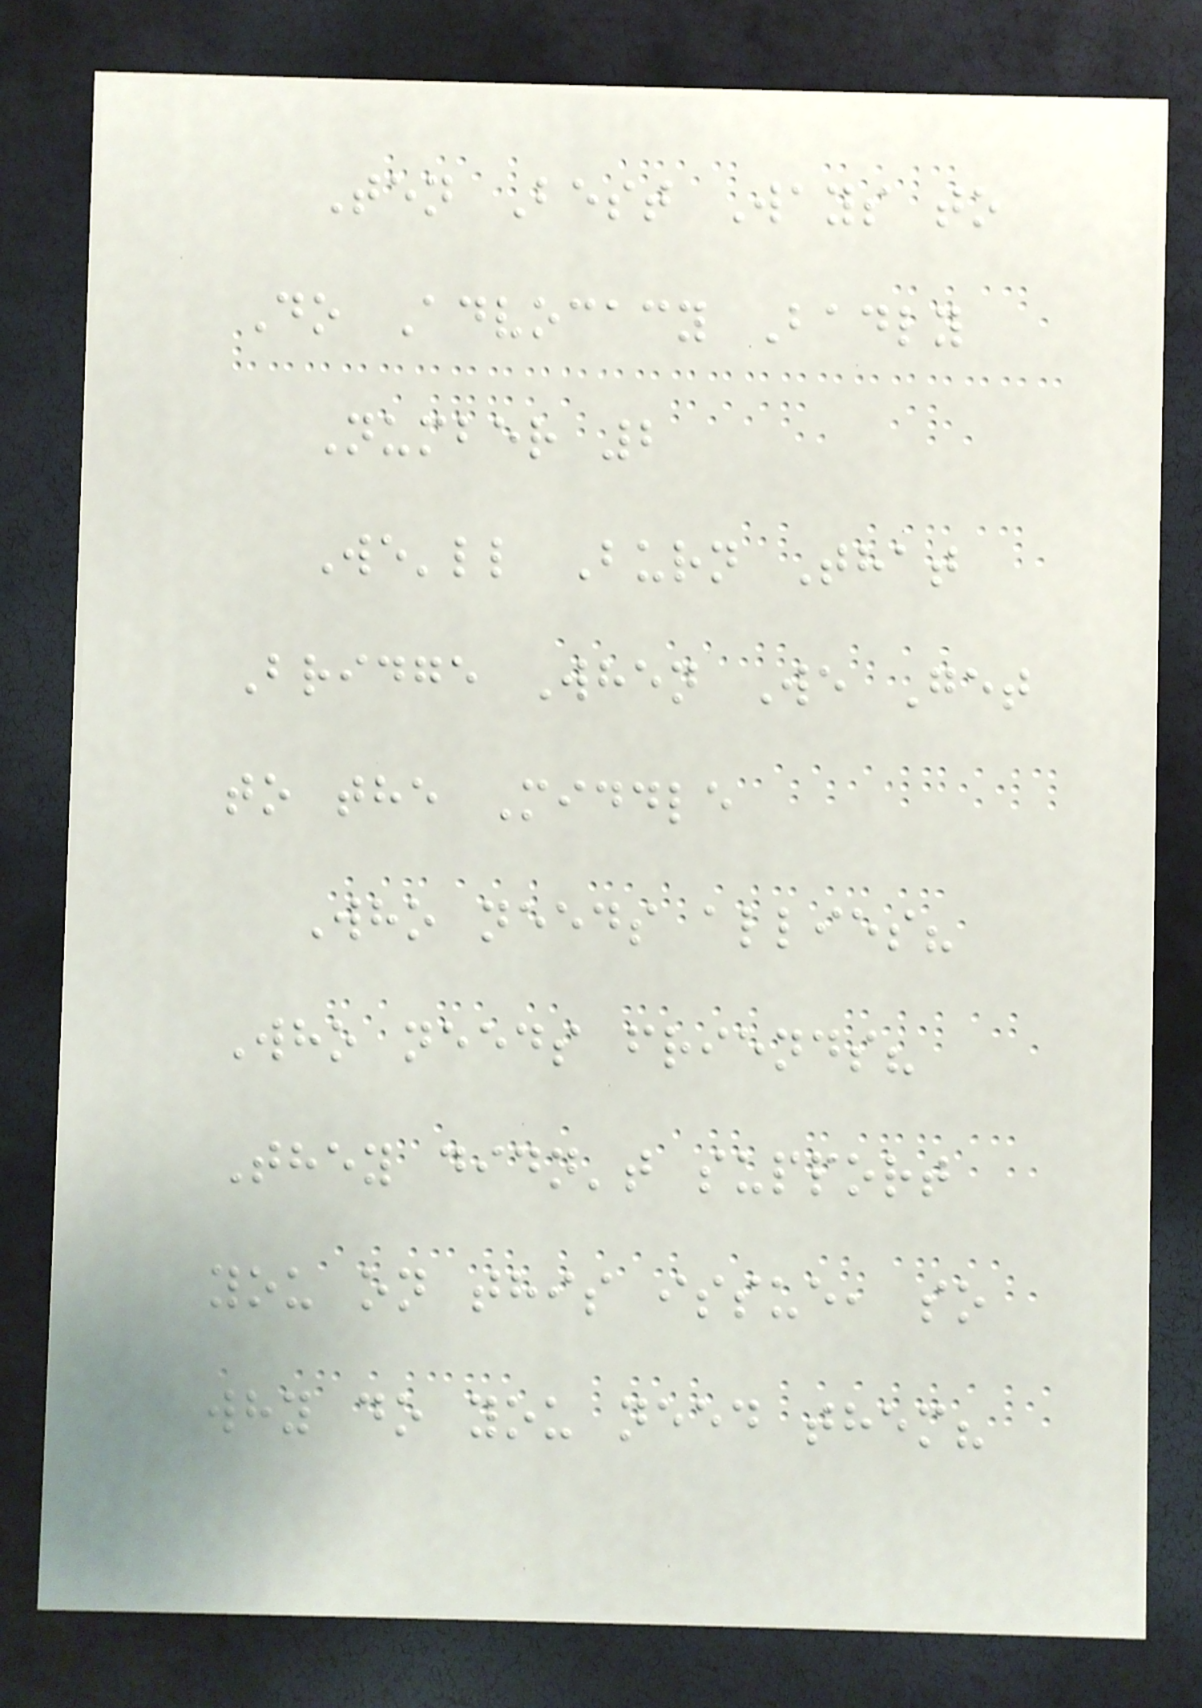Ten Best Ways to
Do Advocacy Badly
Number 2
We'll Burn That
Bridge When We Get
to the Middle
Who needs allies?
Who needs friends?
They didn't support
you on this issue, so
why do you need them?
